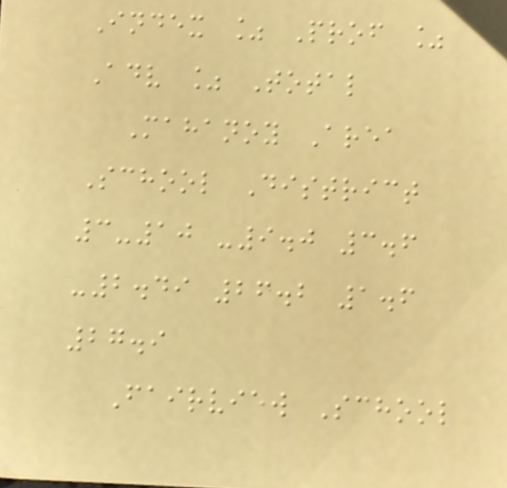Index % Prof %
Adv % Total
Mahanoy Area
School District
3-10 -9.0 3.6
-2.49 26.2 1.6
27.9
Fairview School
